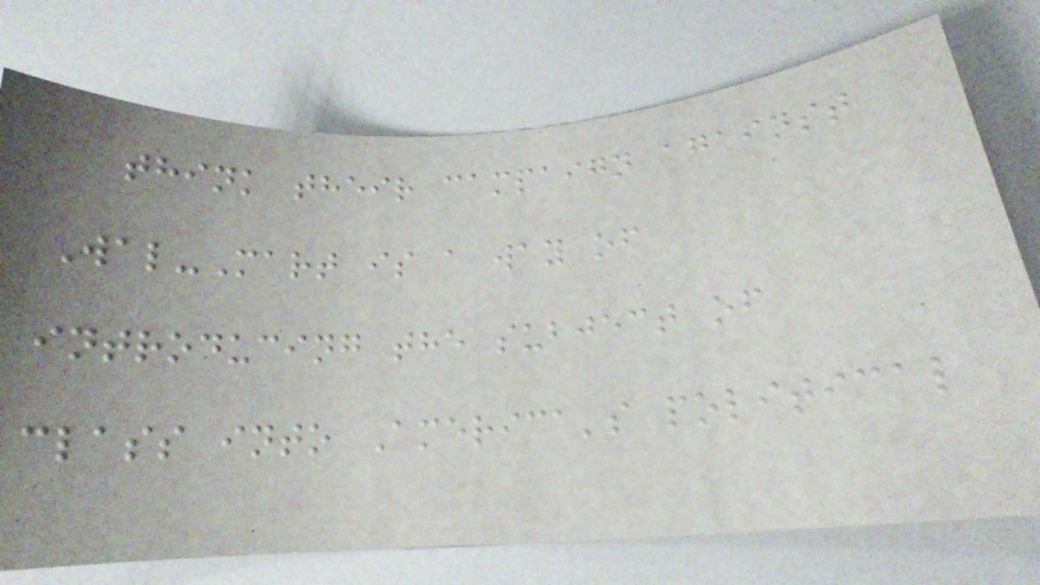think their campaign against
Wal-Mart is a way of
introducing the subject of
class into America's political
